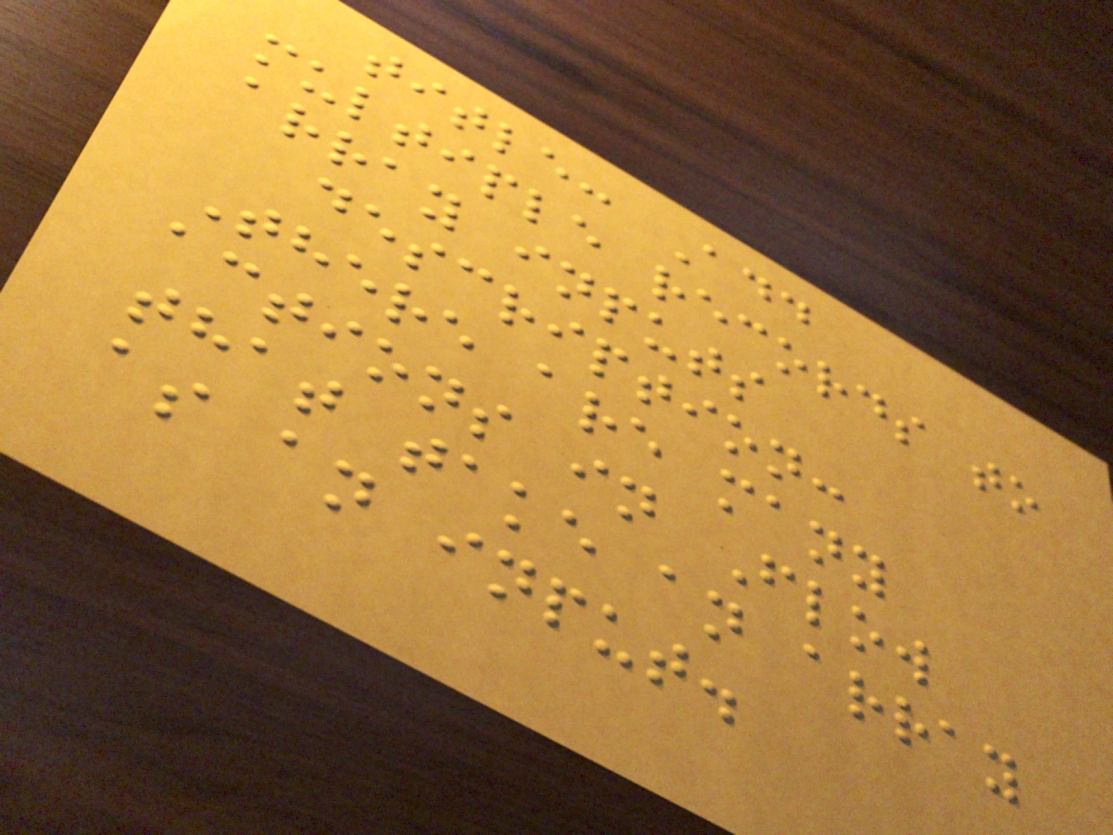title: Add
multiple records to
array inputs
description:
There are many
actions in Flow
that take an array
as an input.
